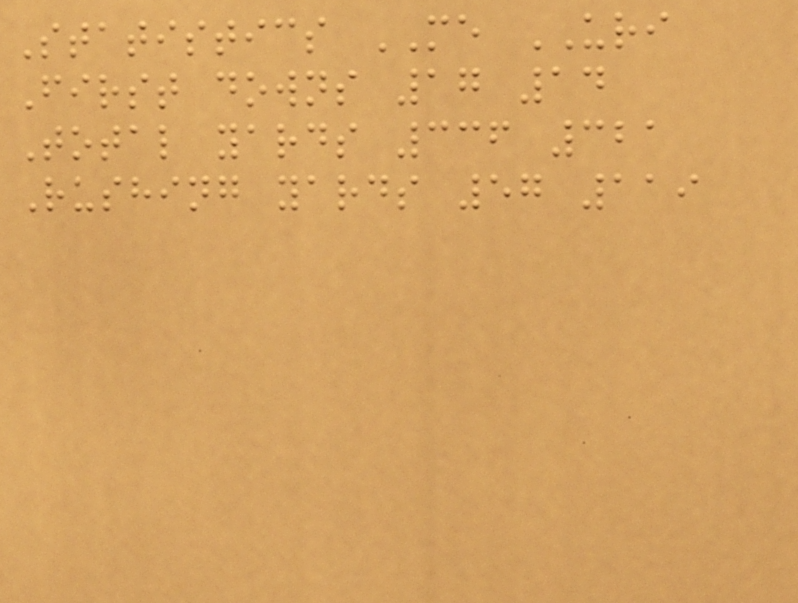Statistics ME URI
First downs 17 14
Total yards 336 321
Rushing yards 57 119
